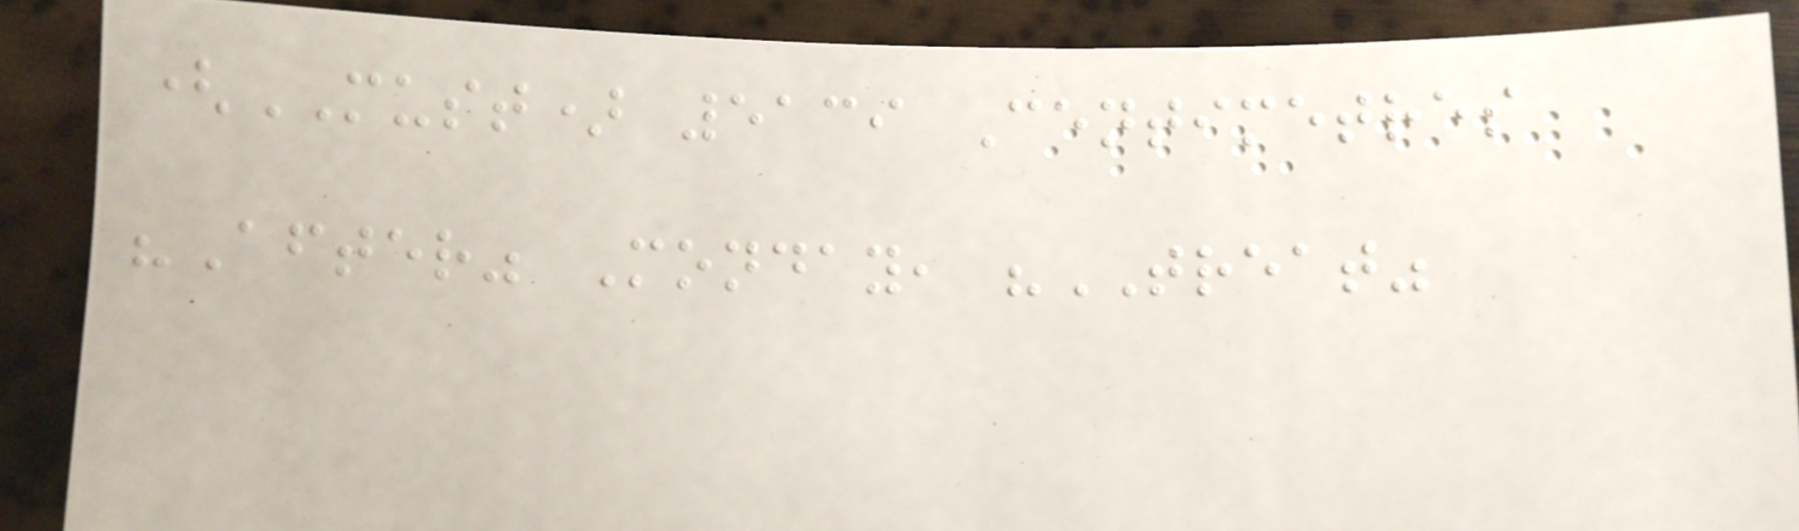(MUST) 5139 Centimetres
"After" Monday, "TREAT"
